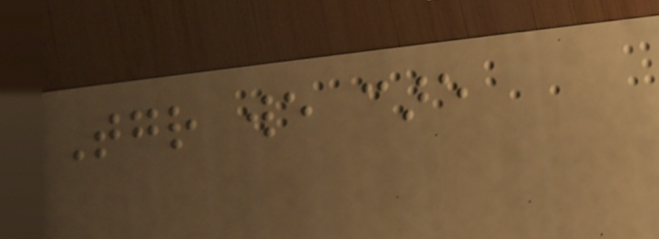Together we care
